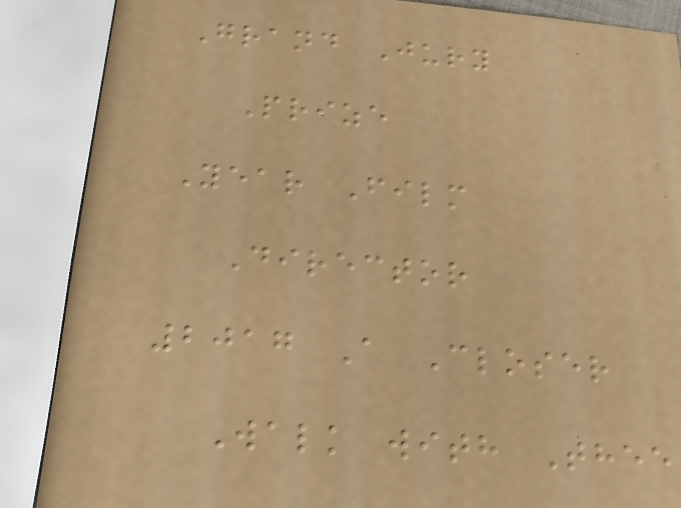Grand Jury
Prize
Year Film
Director
2017 A Closer
Walk with Thee
